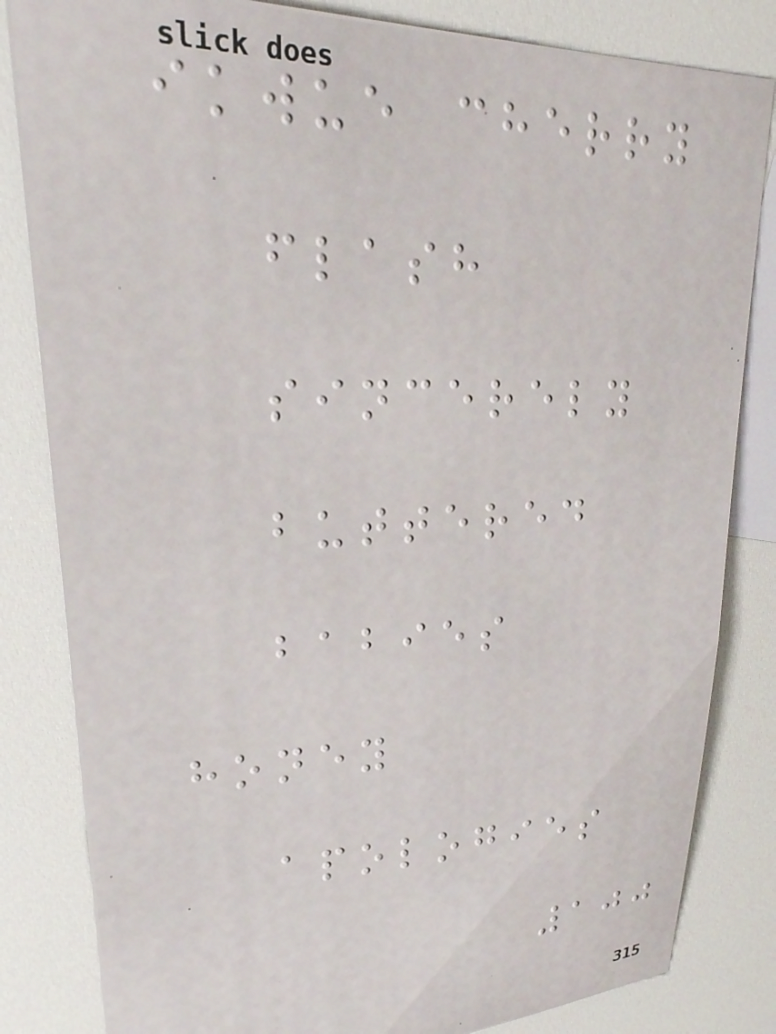ikwue cherry
flash
sincerely
buttered
babies
honey
apologies
100
